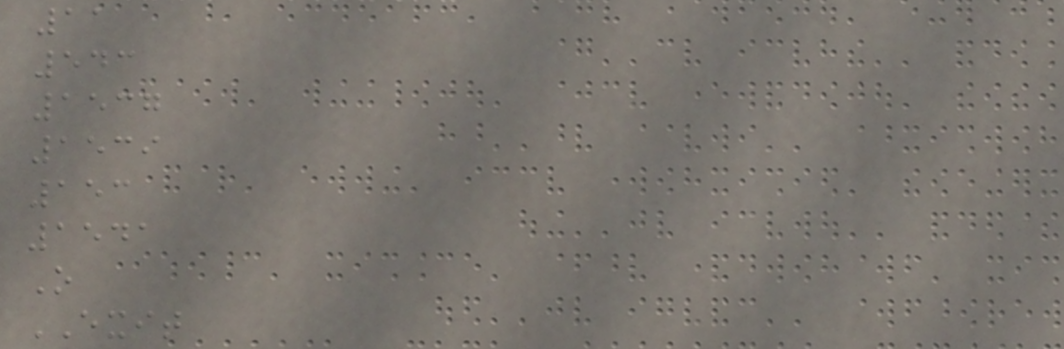11
543
1537
1539
153
1541
O
EXIT
